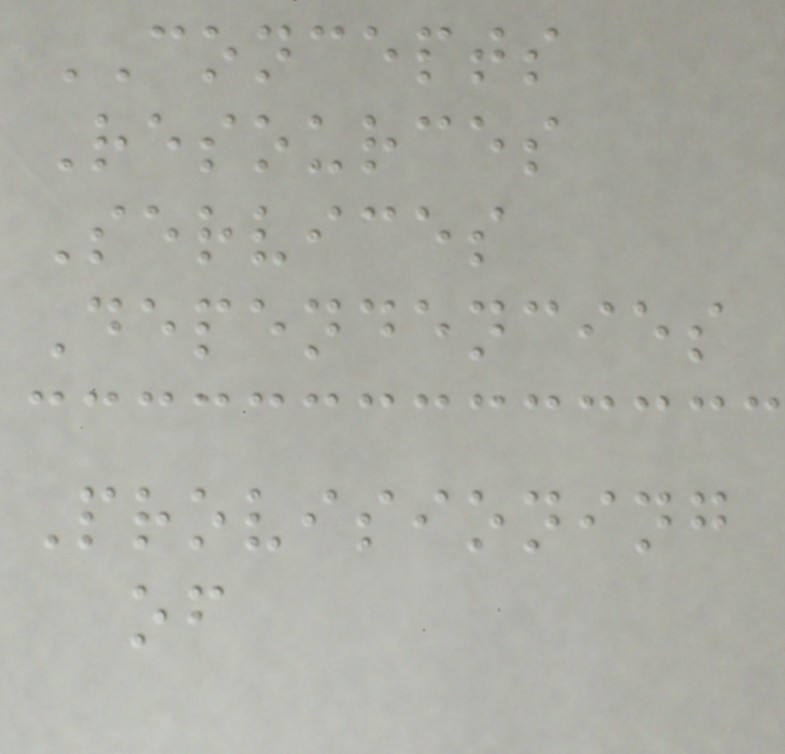CONCEPTS
Resources
Services
Dependencies
Provisioning
of
